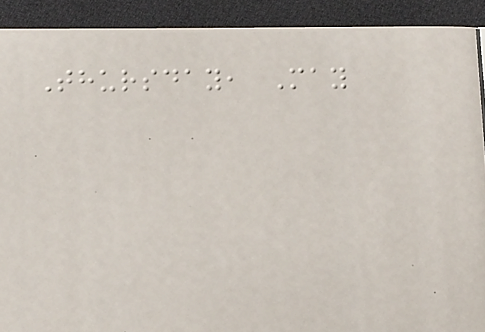Thursday, May
